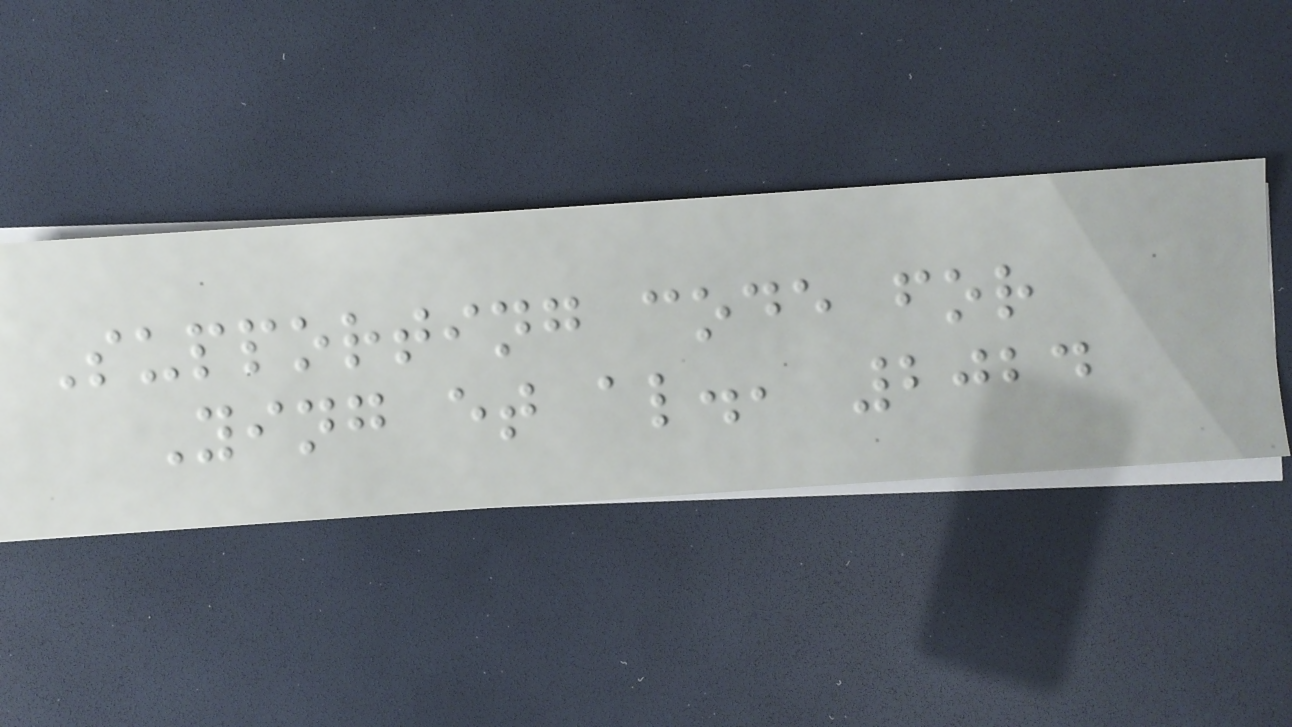Supporting code for
Ying et al., 2024
